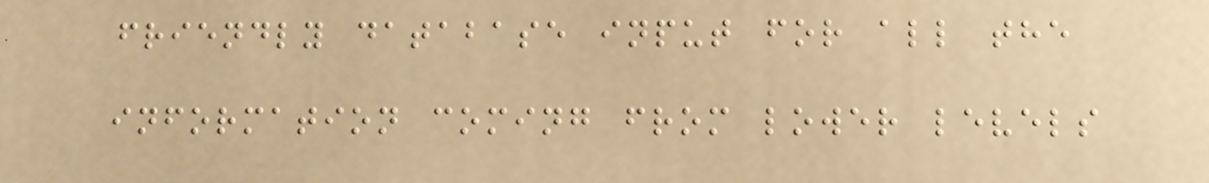friendly database input for all the
information coming from lower levels
